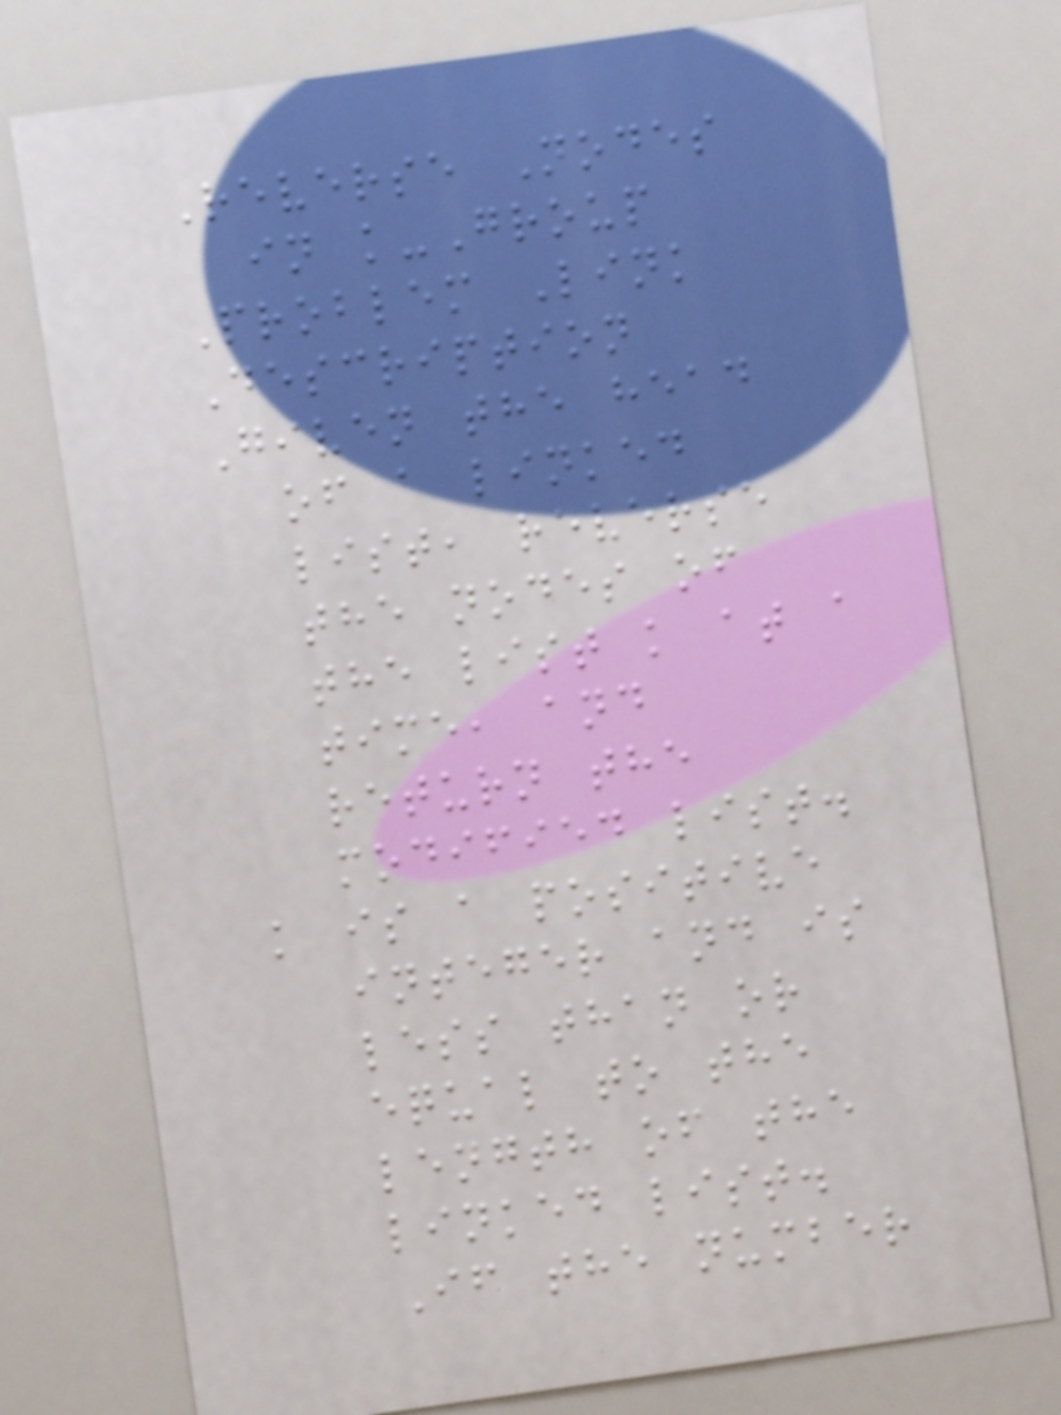Reverse Nodes
in k-Group
Problem Link
Description
Given the head
of a linked
list, reverse
the nodes of
the list k at a
time, and
return the
modified list.
k is a positive
integer and is
less than or
equal to the
length of the
linked list.
If the number
